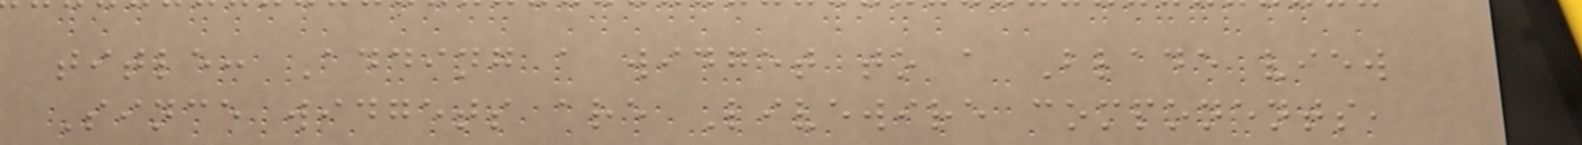title: Adding a widget to a Blade view
Since widgets are Livewire components,
